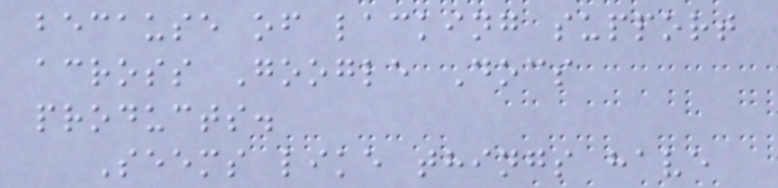because of lacking support
across Google Docs
products.
Seems like things have
